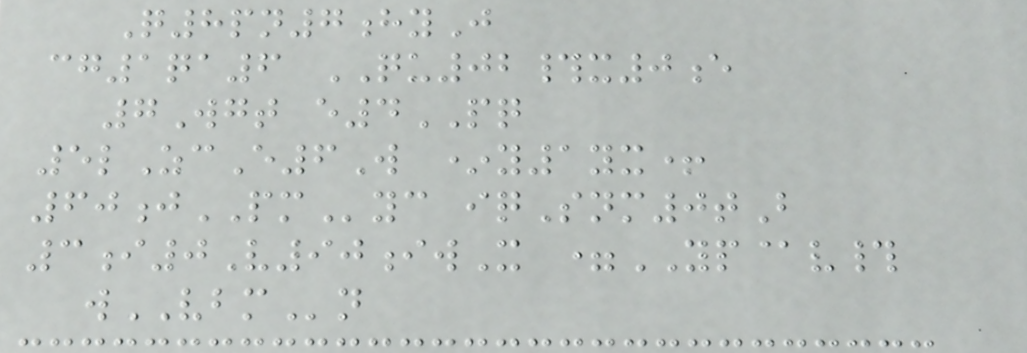Q8pn7hyJ
cg1qa6 QU02#x0e
7Wgt e4PQ
5lZcE6W *y1yx+
60jPMyc iqSnm0tB
3i0V90iwX =YP@v#
wVBMn
